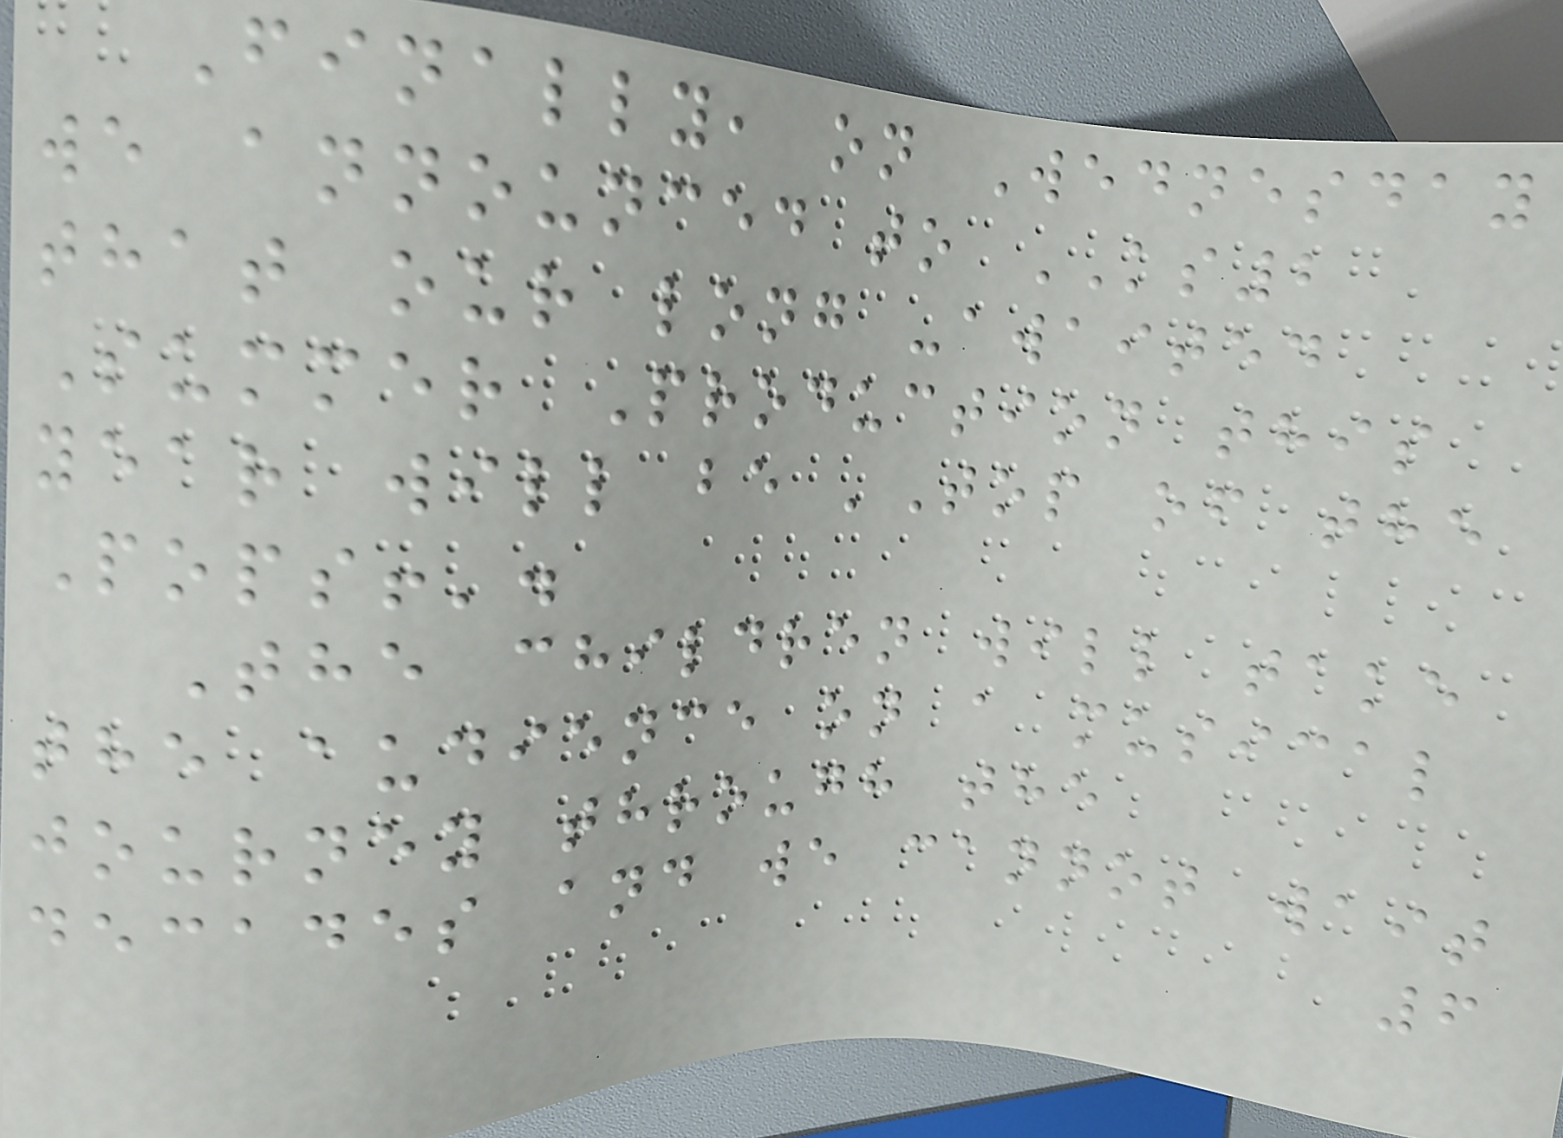Finally, on Wednesday
we announced to KS2
that our long -awaited
Summer Production this
year will be 'Top of the
Pops!'.
The children will take
the audience on a musical
journey through the
decades and we cannot wait
6
